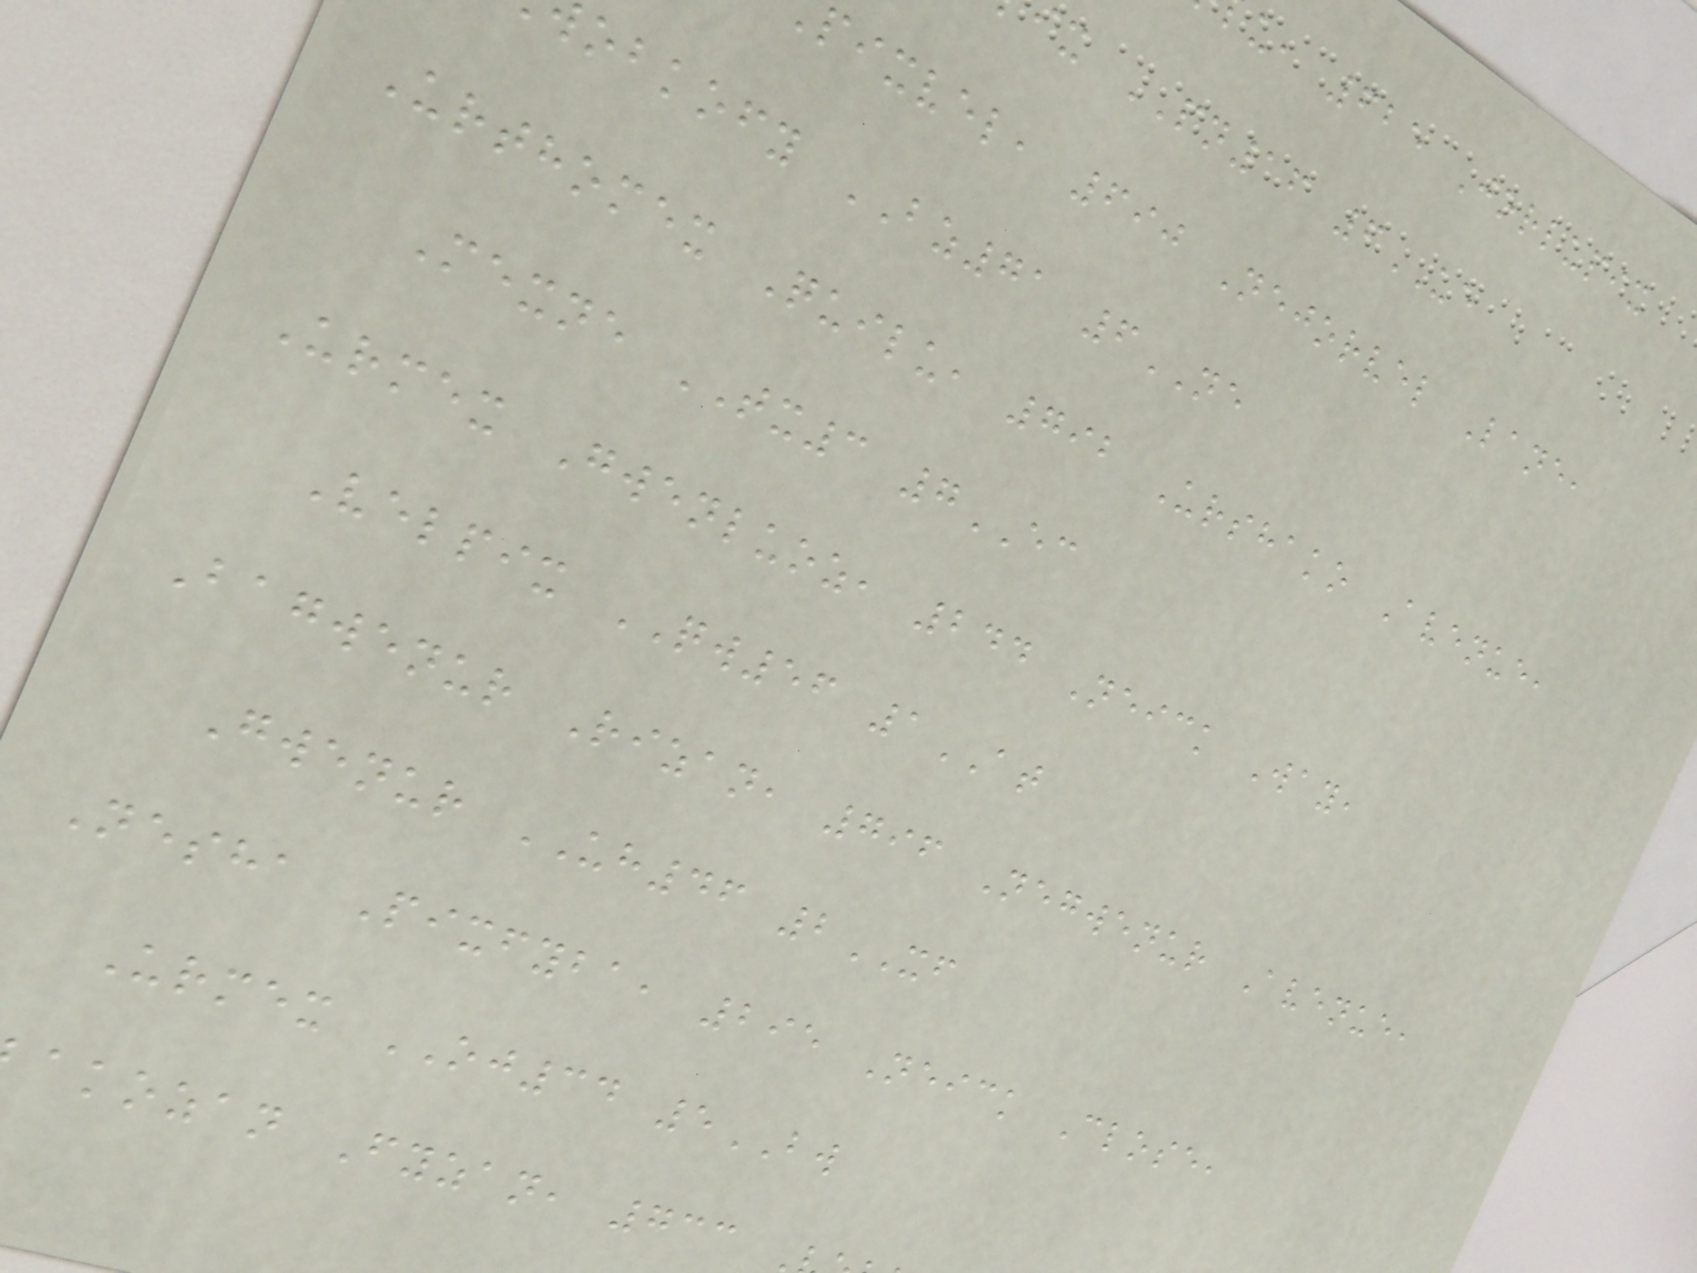u, 625 Jorlupix
x PN16 6UE
pixvel, 690 Nejorvel Lane,
obkofy BZ71 6NE
Urthomex Quilu, 792 Urshako Avenue,
Mexne TX3 7EC
Urmex Gwenluoz, 244 Neick Way,
Velpix QW56 1AT
Bagwenur Rizan, 796 Negwenur Avenue,
Gwenur UH46 2XF
Nesha Pixfyba, 295 Neick Close,
Urmex OJ34 5BW
akozan Fyzan, 733
